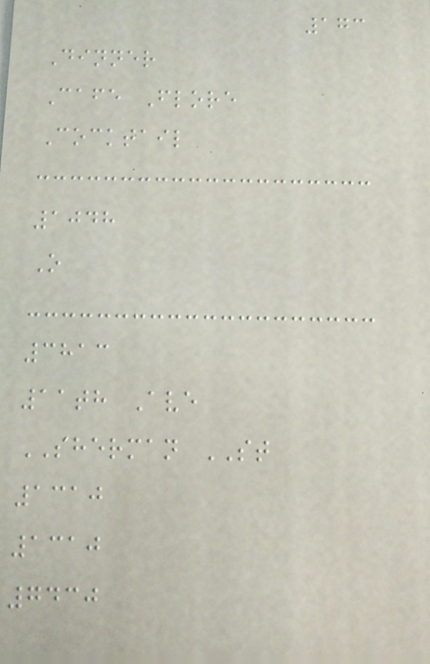173
Dinner
Cafe Flore
Cocktail
1048
O
3813
11th Ave
SHERMAN ST
1310
1310
7430
